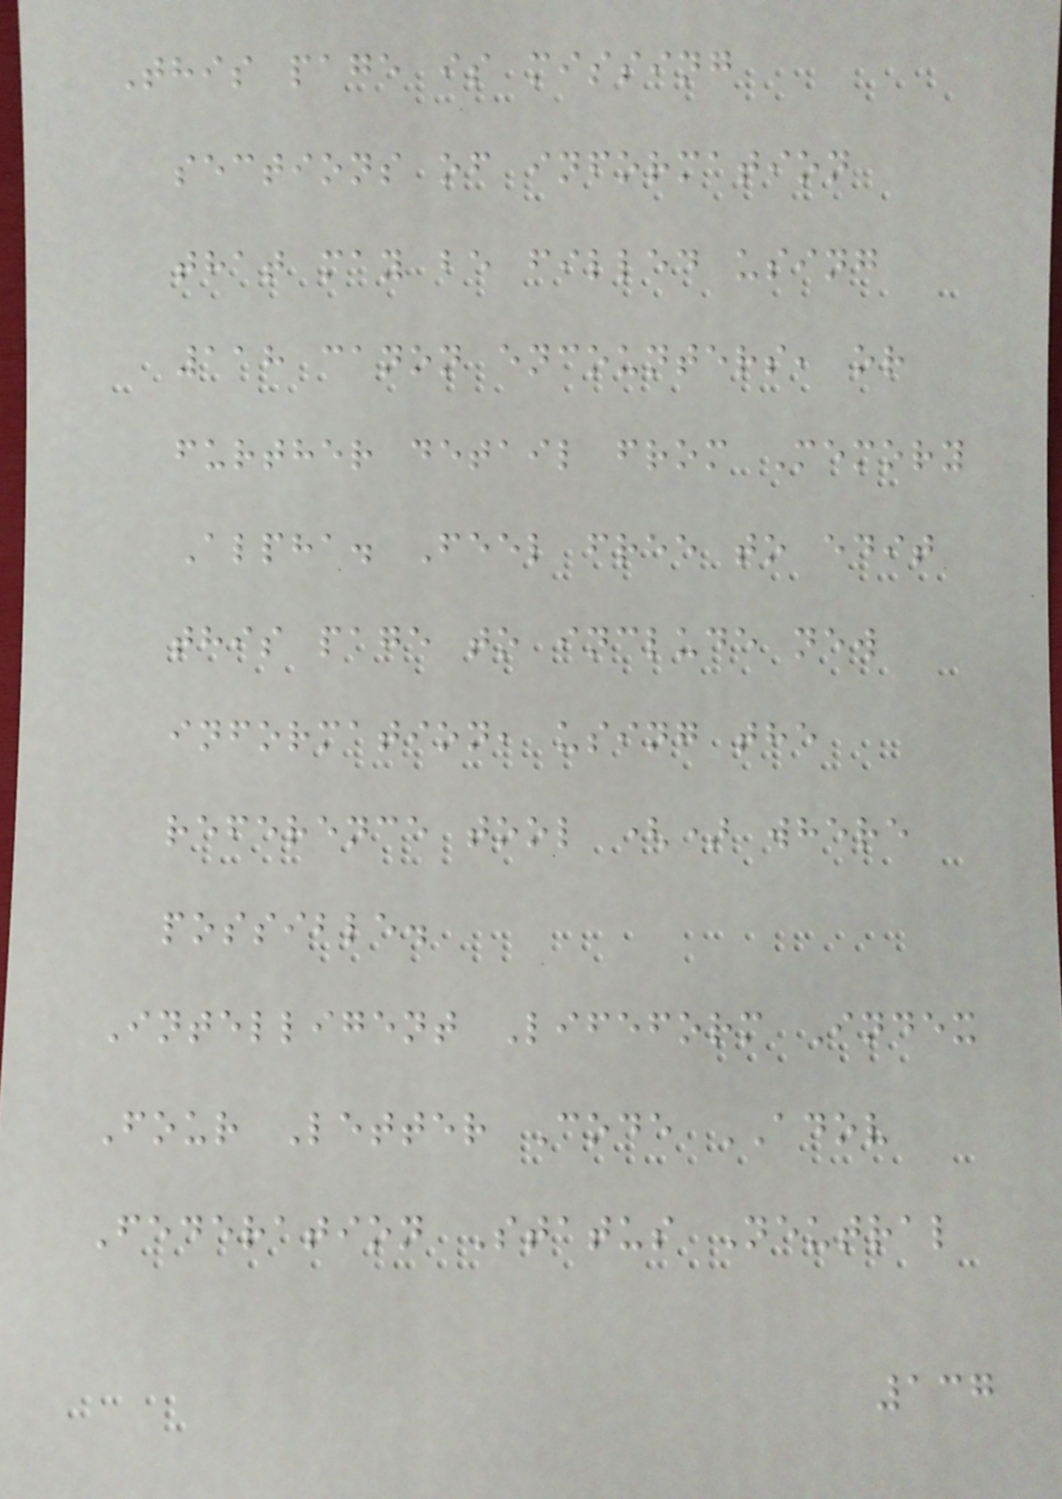This page is missing
sections of information
that may be filled using
118 canon encounters, or
further detail from Memory
Alpha. Feel free to edit
this page to include new
information, using the
reference tool () where
possible.
Intelligent Lifeform Index
Four Letter Code ADOV
Federation Status Neutral
137
